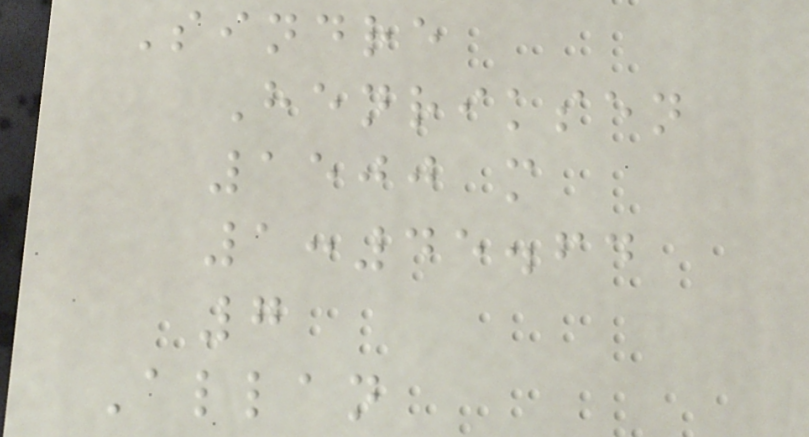Sindre
Henriksen
1500 m
1:45.64
7
Allan
